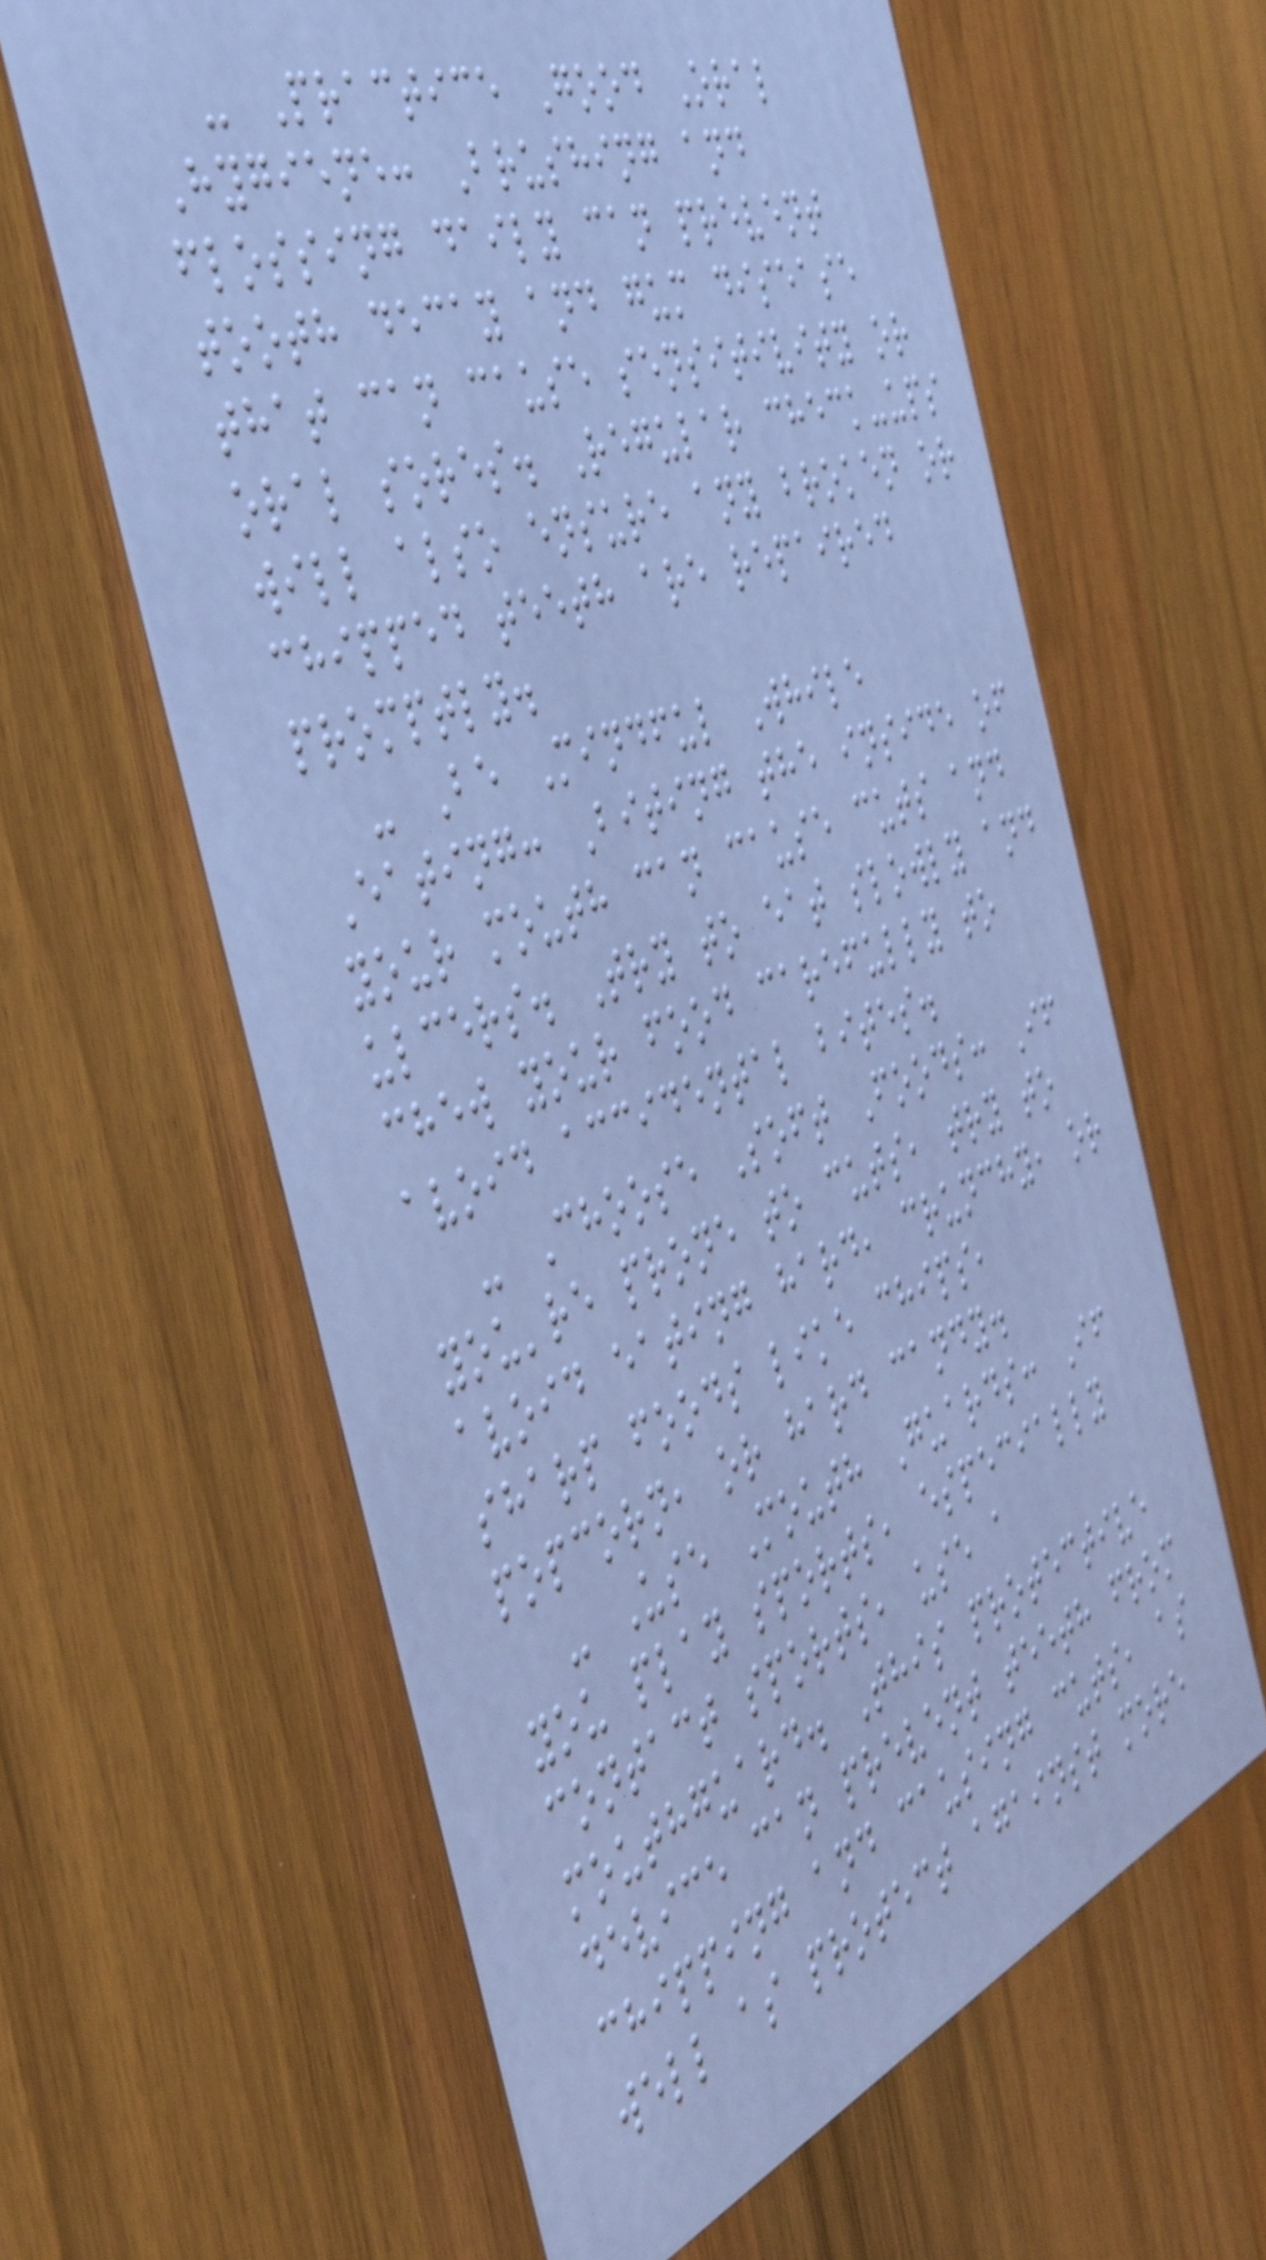- Practice Good Oral
Hygiene: Brushing and
flossing daily can prevent
tooth decay and gum disease
that can cause sensitivity or
oral sores. Regular check-ups
will also ensure any broken or
chipped teeth are repaired
promptly.
- Be Mindful While
Eating: Biting the inside of
your mouth can cause cuts and
ulcers. Try to eat slowly and
chew your food carefully to
avoid accidental bites.
- Choose Soft Foods: If
you're prone to cuts, try to
avoid eating hard, crunchy, or
sharp foods like chips,
popcorn, or hard candy.
- Use Mouth Guards: If
you play sports, especially
contact sports, use a
mouthguard. This protective
device can prevent teeth from
chipping and causing cuts, as
well as protect against more
